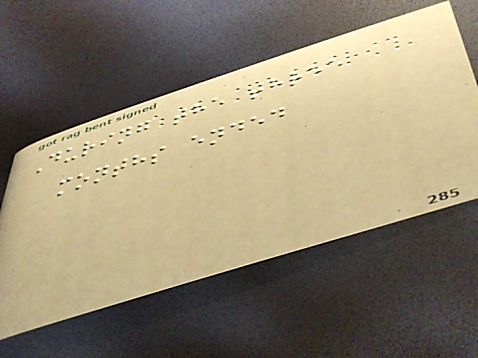During the three
months ended
